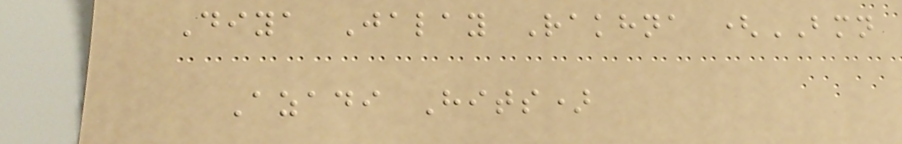Diya Jalay Rakhna (BMN
Azadi Hits)
